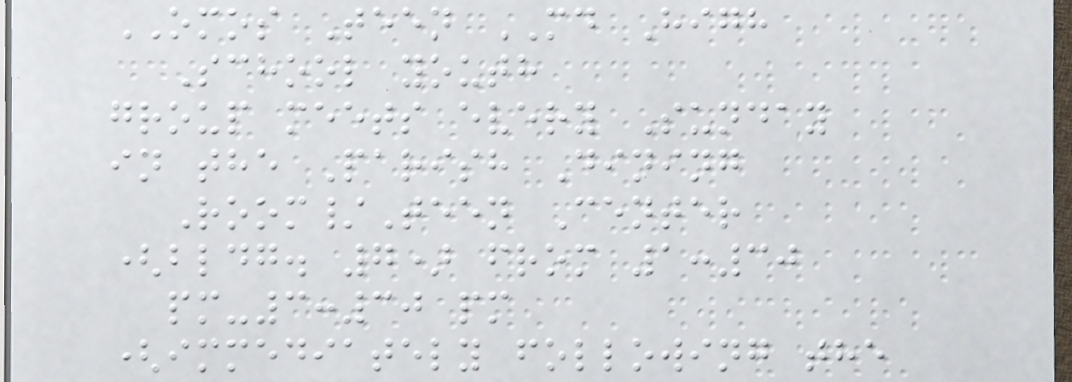OMOS Teen MD High
School youth
group meets every Sunday
in the Parish Dining
Room/Teen Center
(bldg. 7) from 1:30
pm-3:30 pm
(immediately following the
